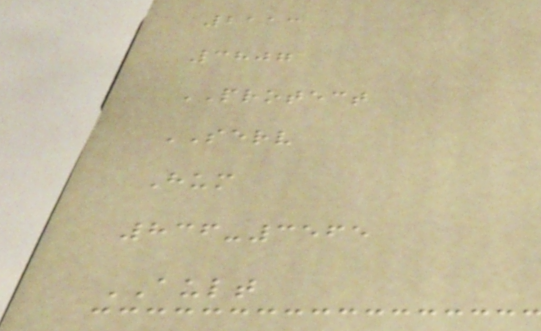2113
3807
PROTECT
SERV
Hum
836-3565
AULT
